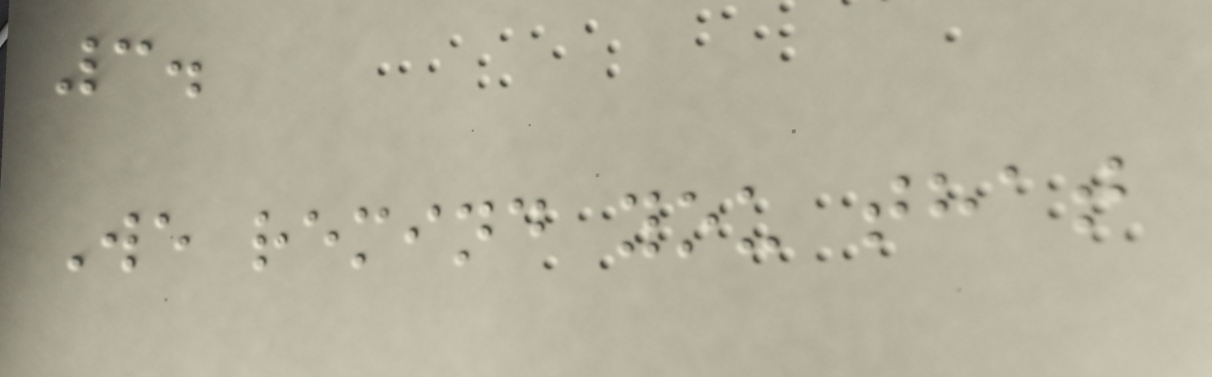3.
We remind you that
